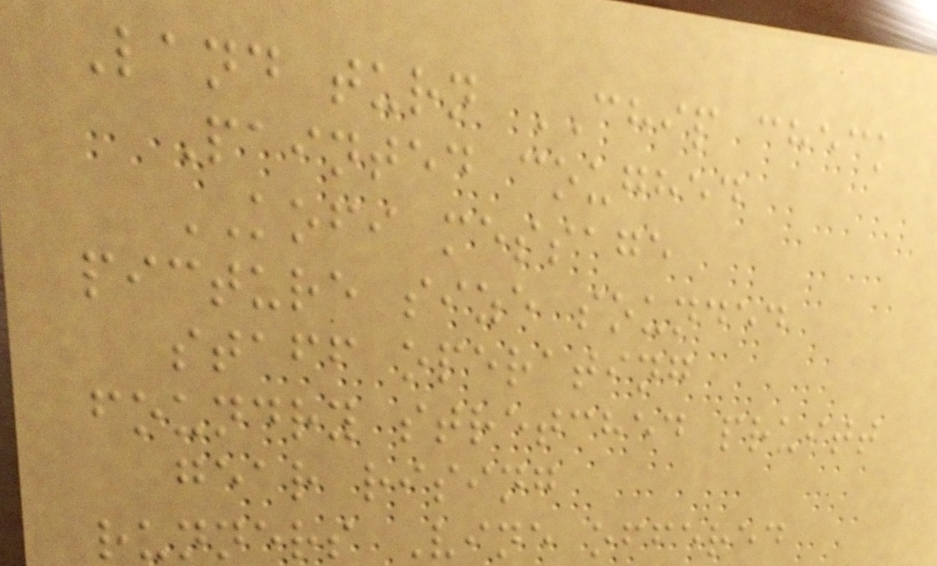Land turn CHIP check
Painted coughed
KOFI message
picture size sounded
staff operating
foundry stretched pruitt
gear rising
runners Vine offered
